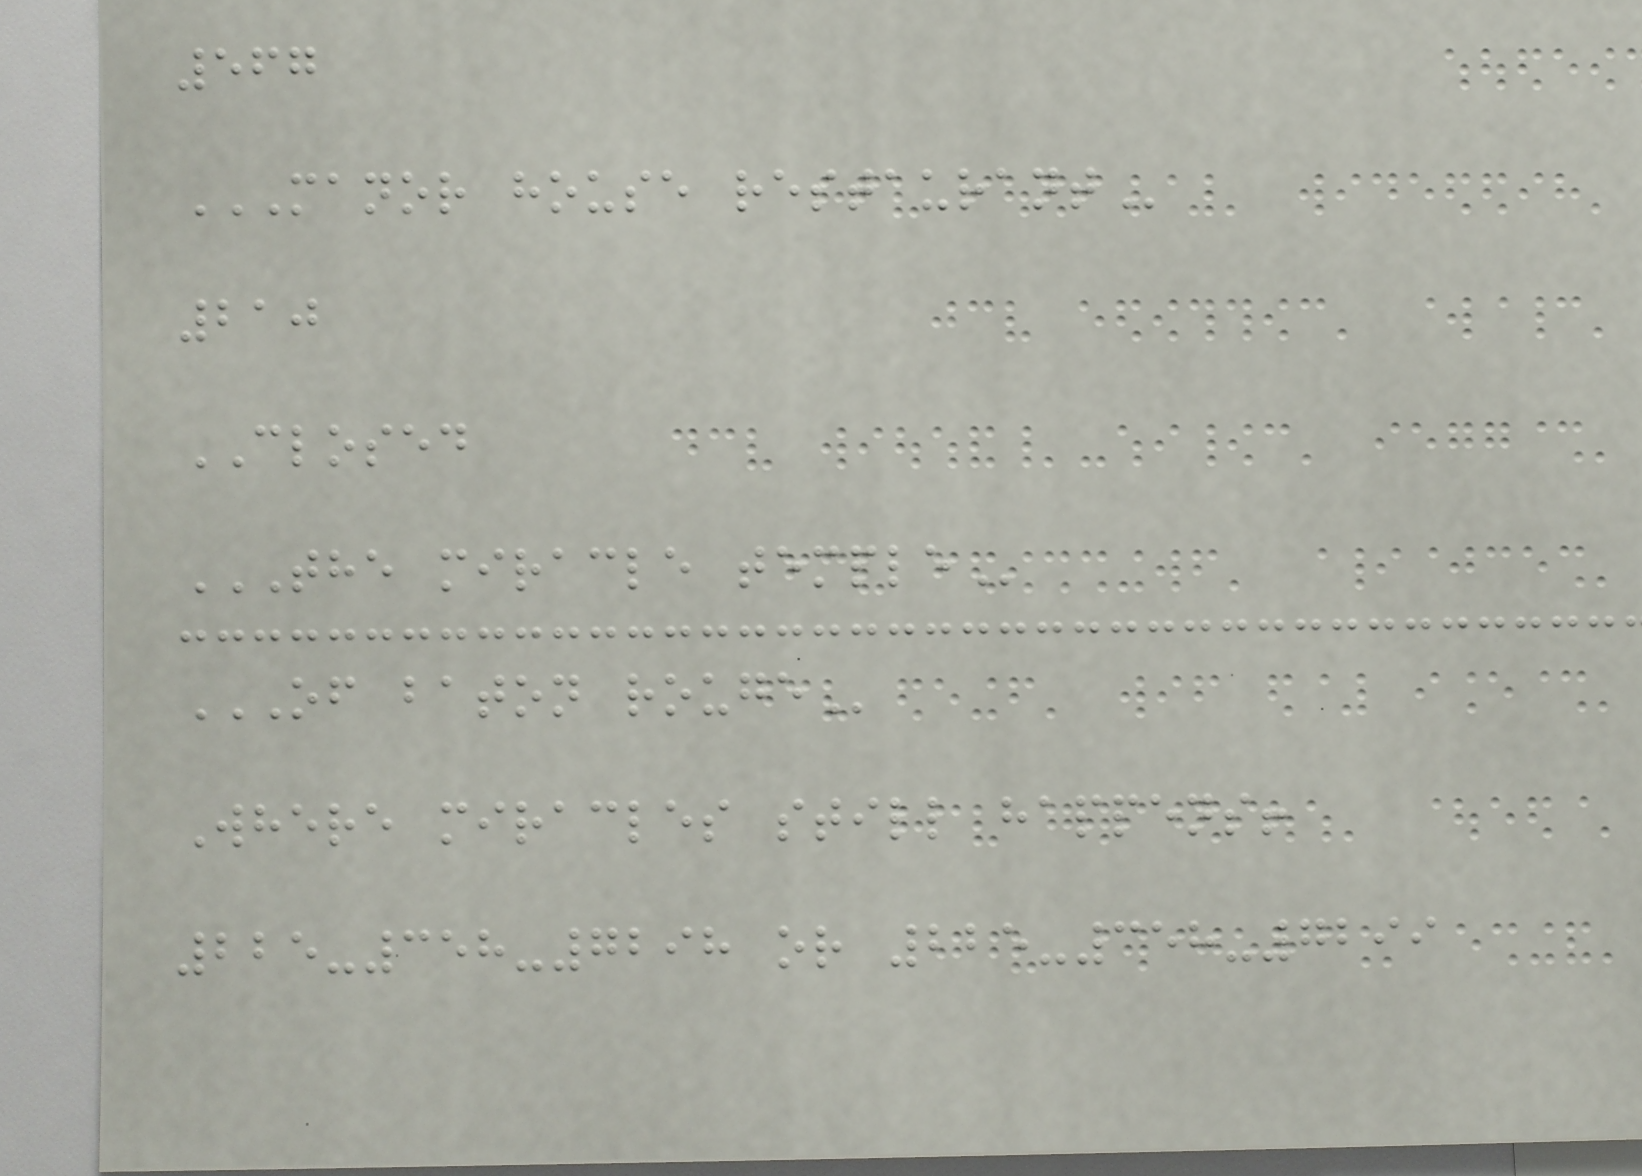567
MANOR HOUSE RESTAURANT
210
CLOSED
THE MIRACLE TEMPLE
OF BATON ROUGE
Where miracles still happens!
225-358-7298 or 225-358-7299
